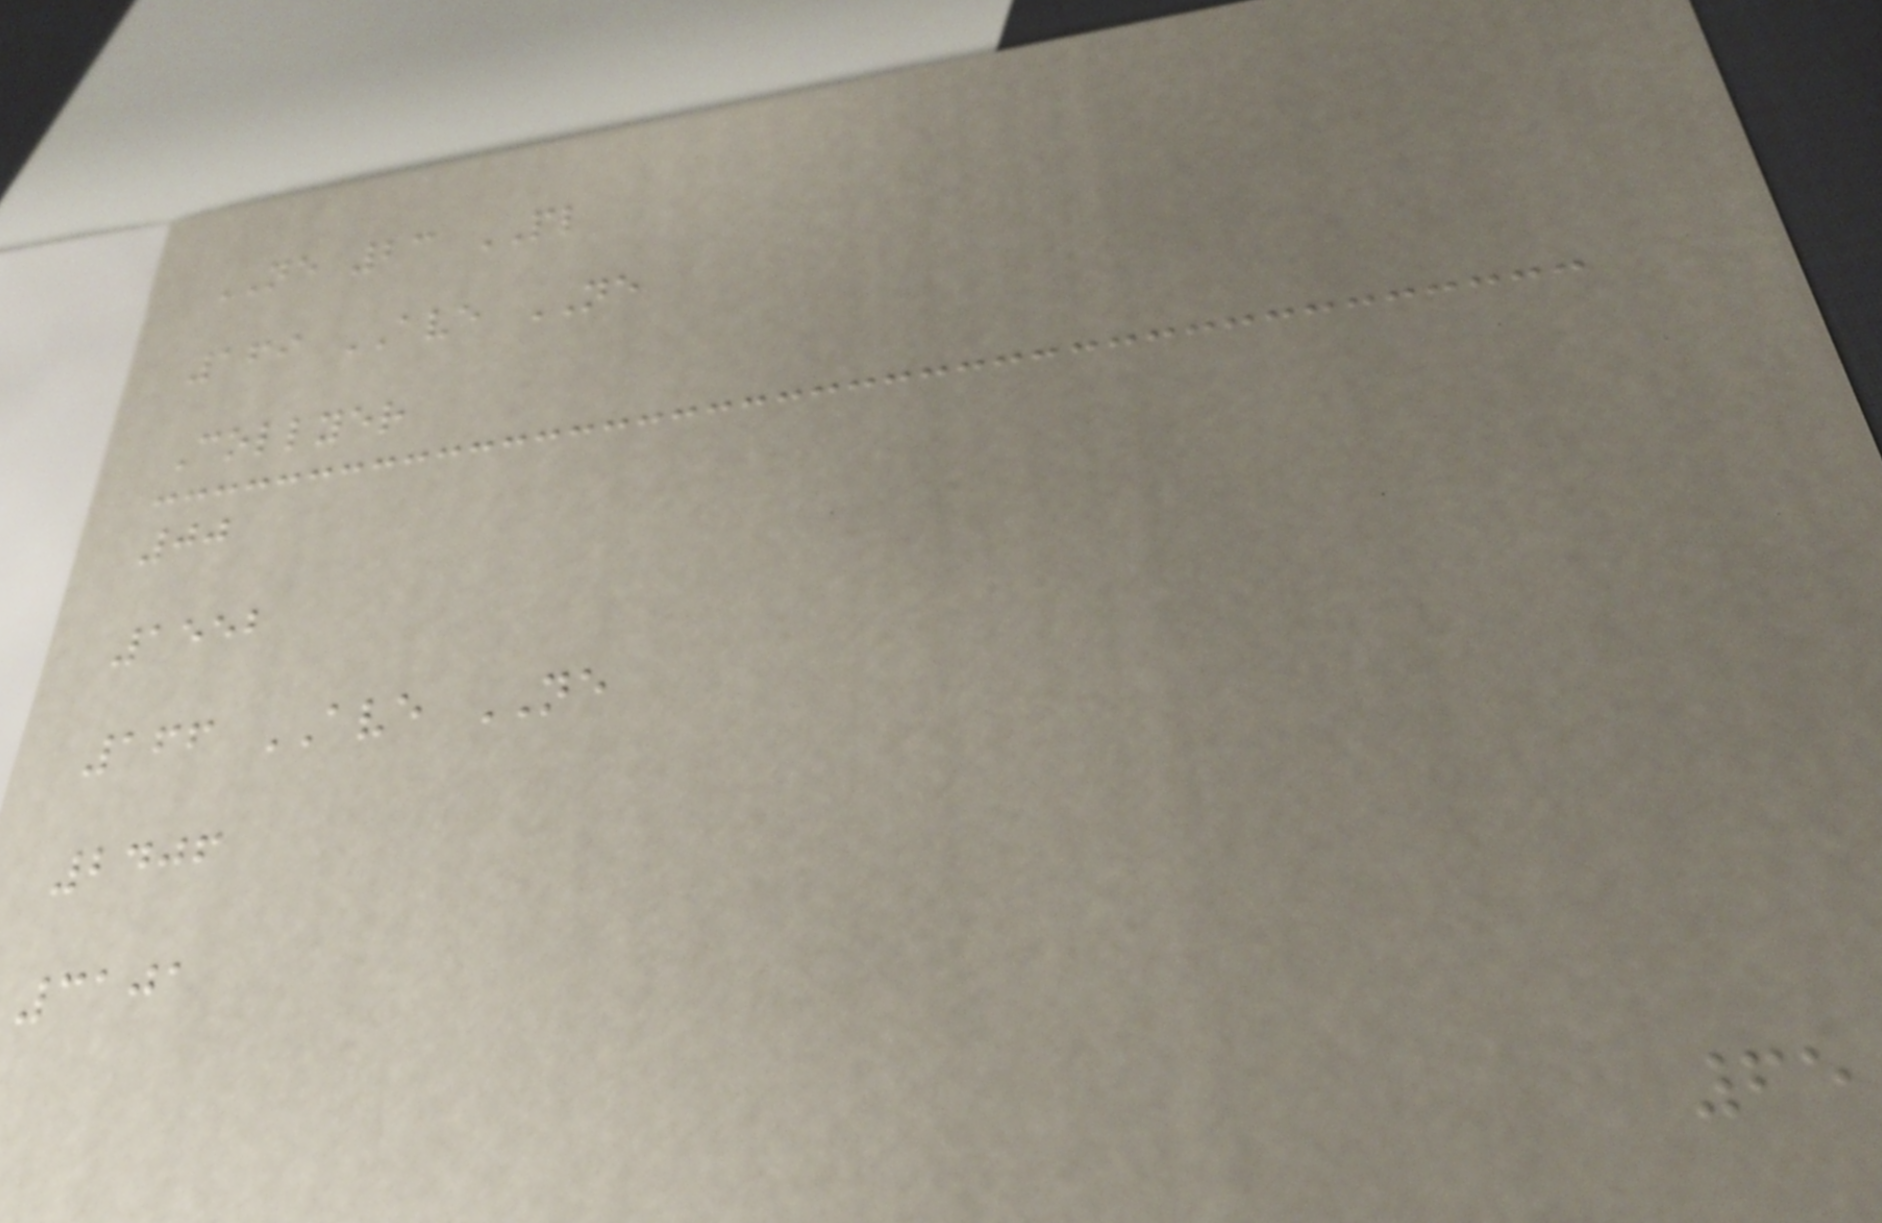NE 23 PL
169 AVE NE
Collyer
00
1552
166 AVE NE
2406
3101
65
